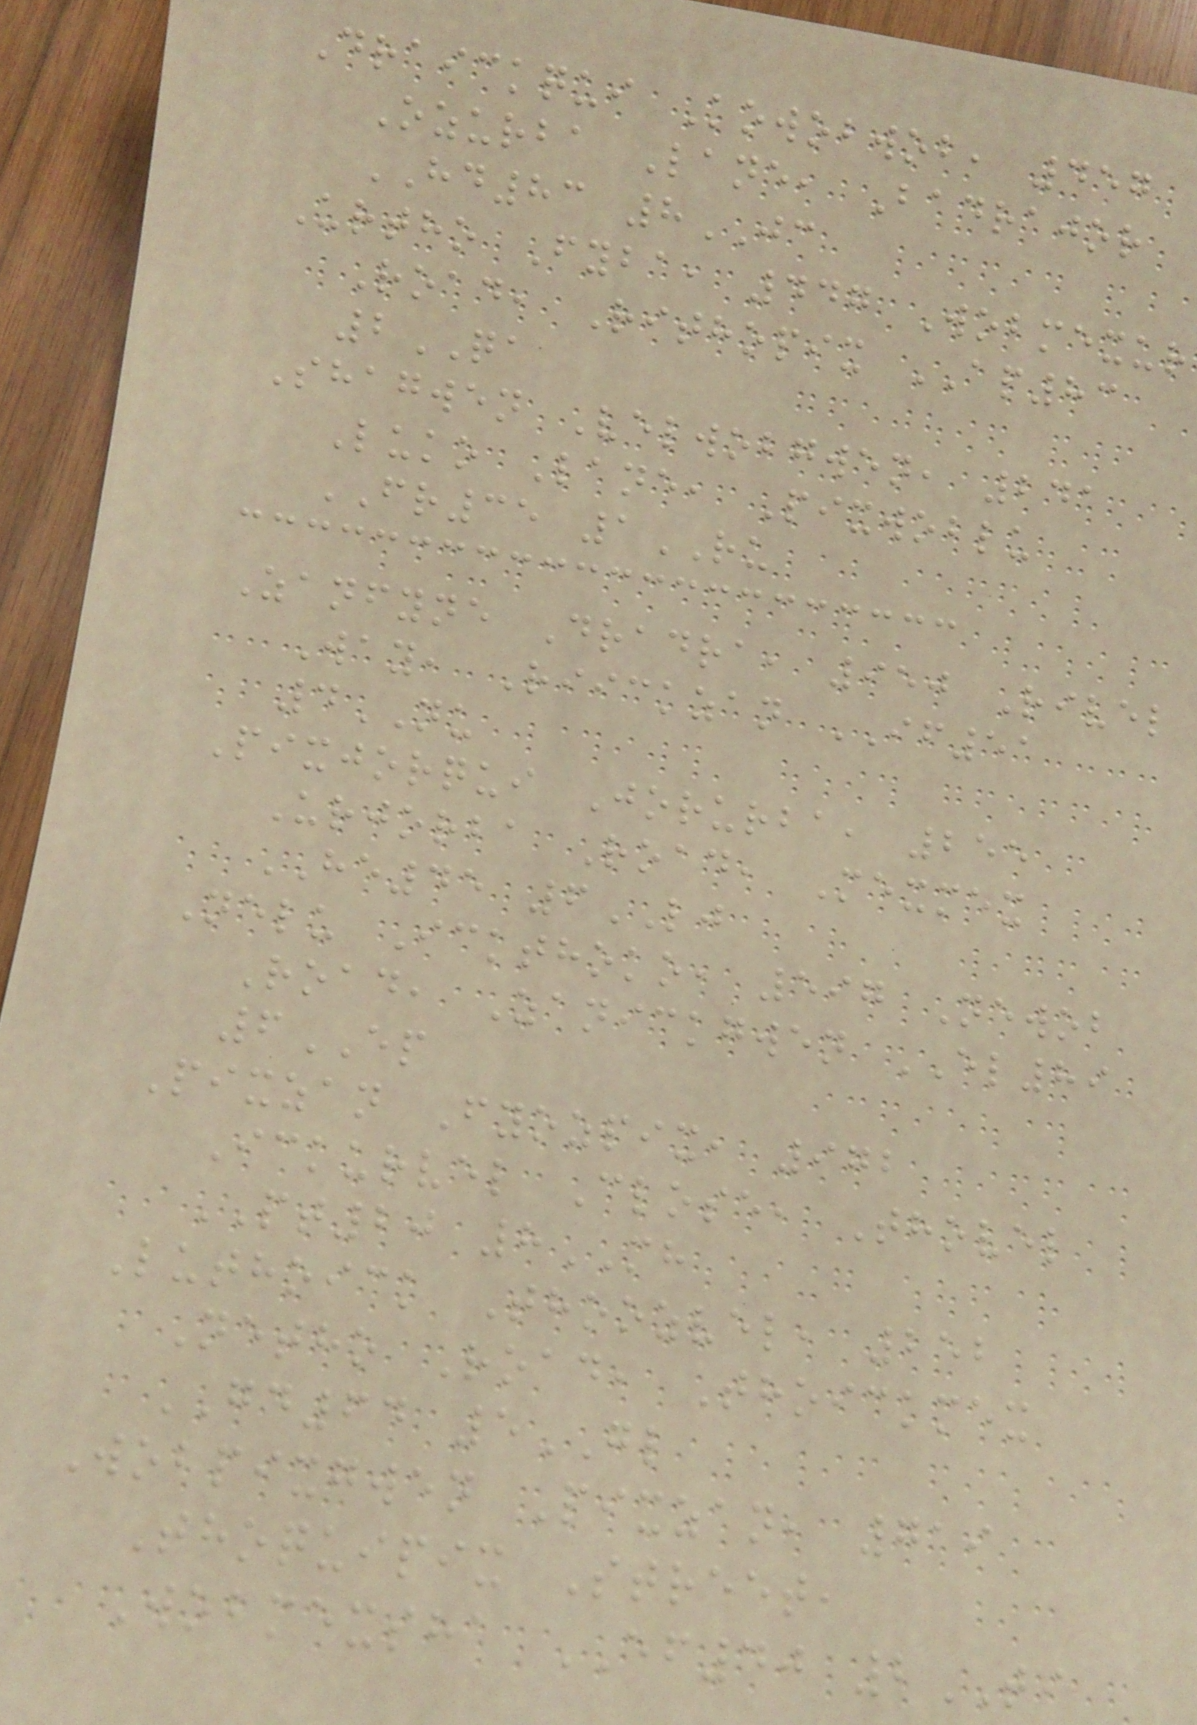Draickqui Kowobwob, 457
Ozurba Lane, Badrajor
HD83 8JC
Urtho Fyba, 447 Wobmexur
Road, Rithopix AP83
2QA
Shagwen Velwobgwen, 241
Luko Lane, Pixwoblu
FR35 1RU
Zanfyne Dradra, 950 Rivel
Way, Riickzan IF51
4NU
Pixjorqui Jorurba, 255
Urjorba Road, Mexmex
HE45 6LJ
Nelu Ickthoko, 597 Newob
Road, Zanickgwen EL89
6EP
Pixzan Fyozpix, 972
Ickurvel Close, Thovel
PT20 8MH
Luthoick Thoozvel, 252
Netho Road, Thoickmex
GD64 5GL
Wobpixgwen Pixzan, 719
Thoquipix Street,
Wobmexsha EF40 2TI
